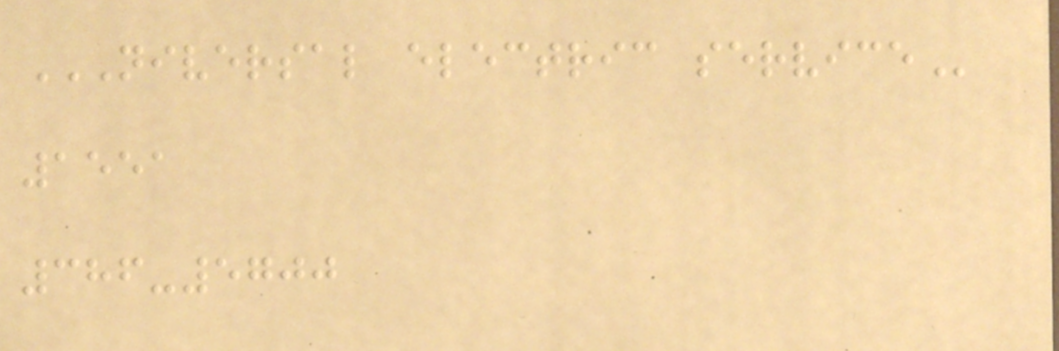NIVERSAL ELECTRIC SERVICE
1551
386-5700
